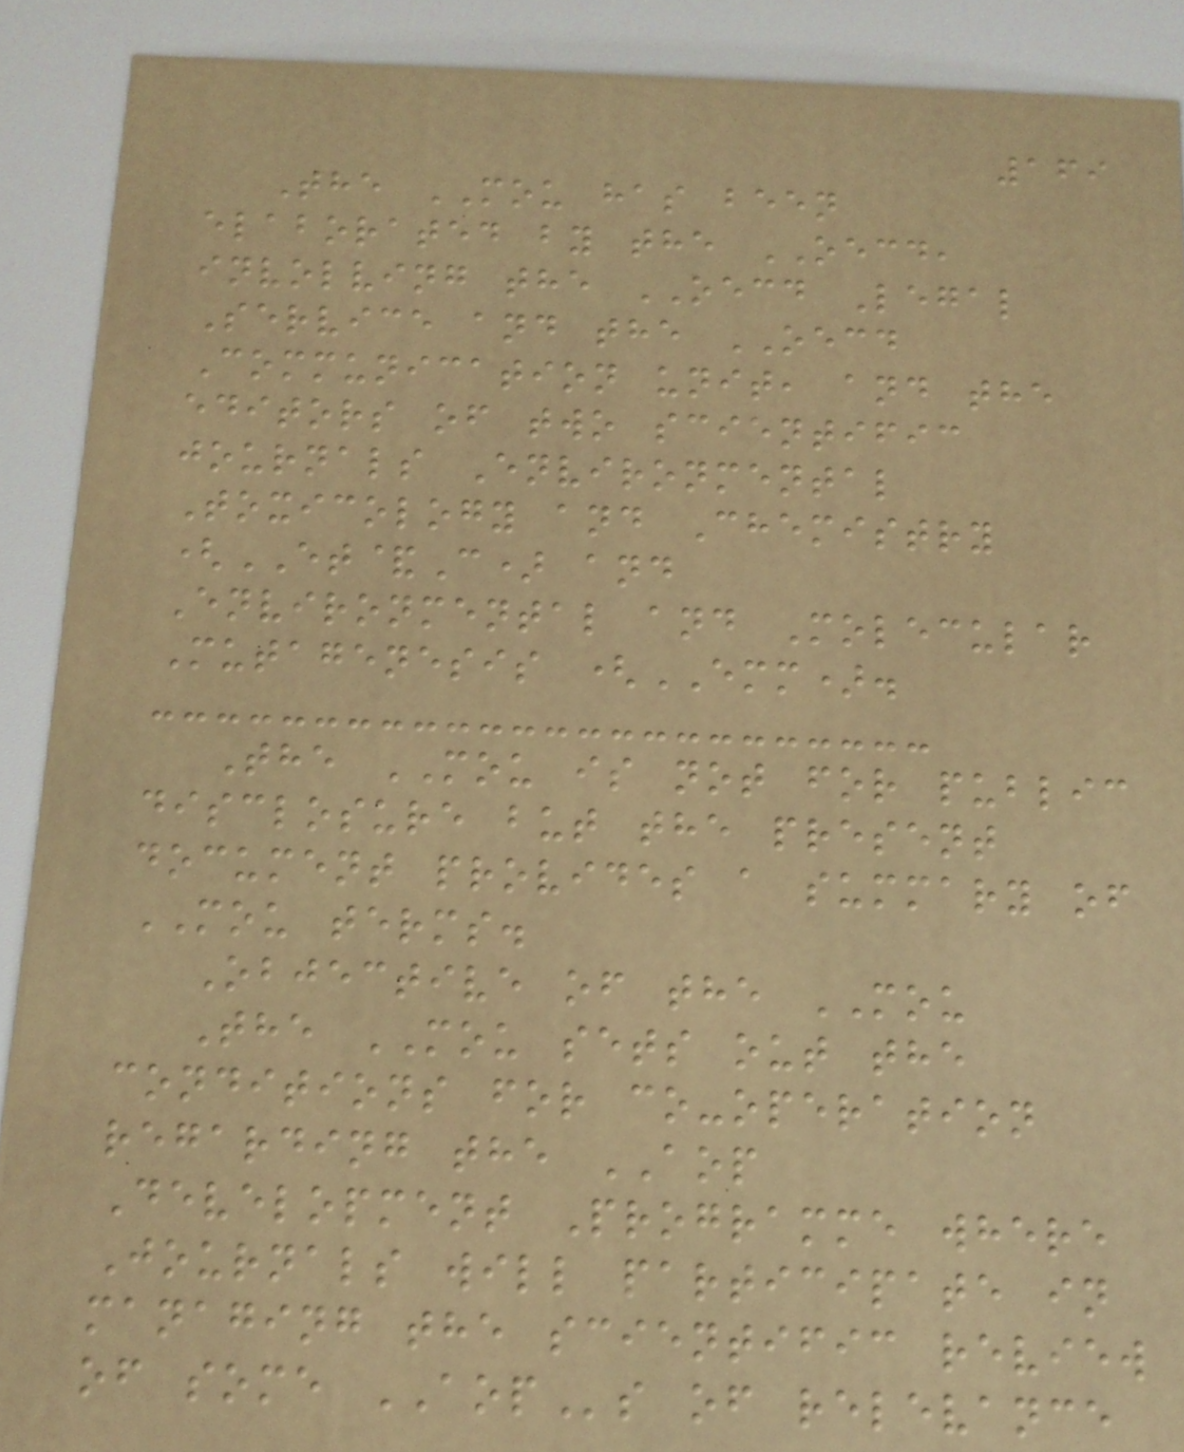169
The MOU has been
elaborated by the OECD,
involving the OECD Legal
Service and the OECD
Communication unit, and the
editors of two scientific
journals Environmental
Toxicology and Chemistry
(ET&C) and
Environmental and Molecular
Mutagenesis (EMM).
The MOU is not for public
disclosure but the present
document provides a summary of
MOU terms.
Objective of the MOU
The MOU sets out the
conditions for co-operation
regarding the AOP
Development Programme where
Journals will participate in
managing the scientific review
of some AOPs of relevance
